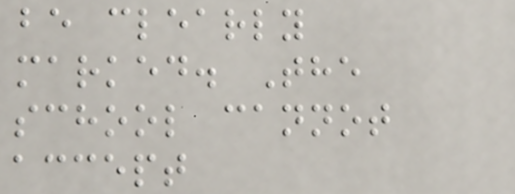be clearly
marked. The
school cannot
accept
